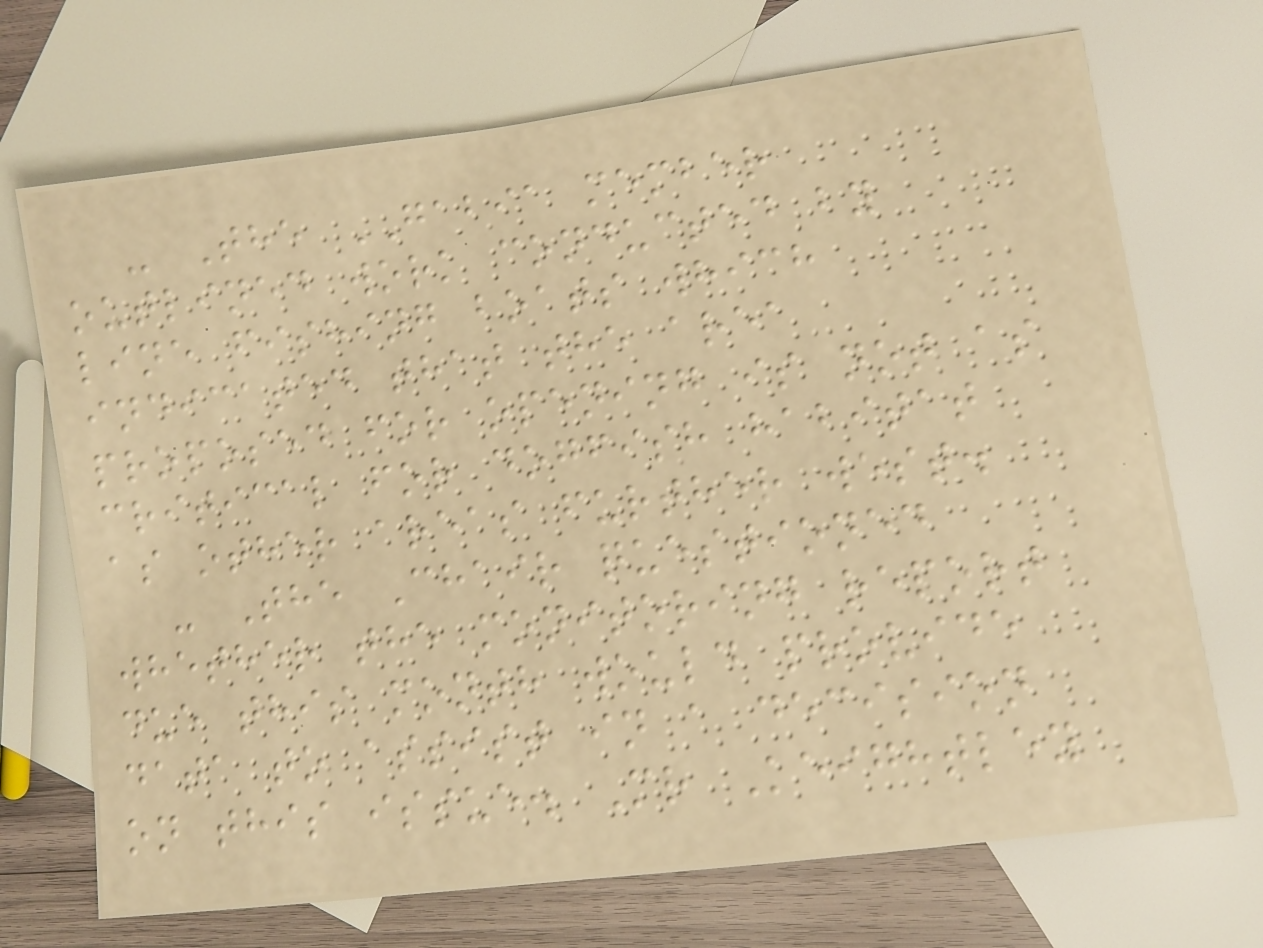- The GABIA member
outlined work conducted by
line fishing boats which
indicated that the area
proposed for opening is not as
critical for dogfish habitat
as other areas further west.
- The Chair questioned
whether the monitoring report
due this month would provide
data to assist in a decision
on this issue. Mr Keightley
